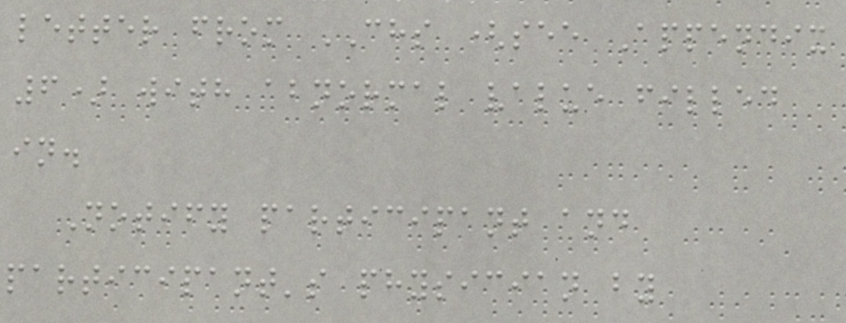letter from CHS (see Appendix
6) with abnormal value filled
in.
Notify participant and
participant's physician by
